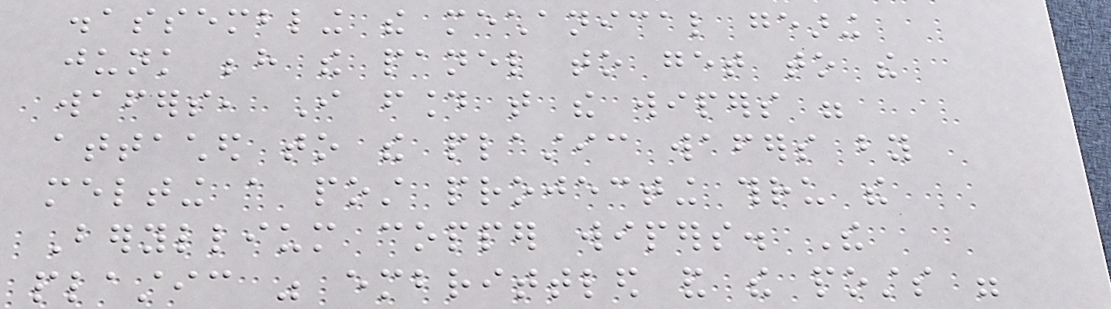disassembling the mechanical gearing
junk behind the panel to get to the
wafers, I found that the wipers were
attached to the plastic wafers by
melting a post projecting thru the
Beryllium copper wipers. The
plastic was embrittled and the posts were
